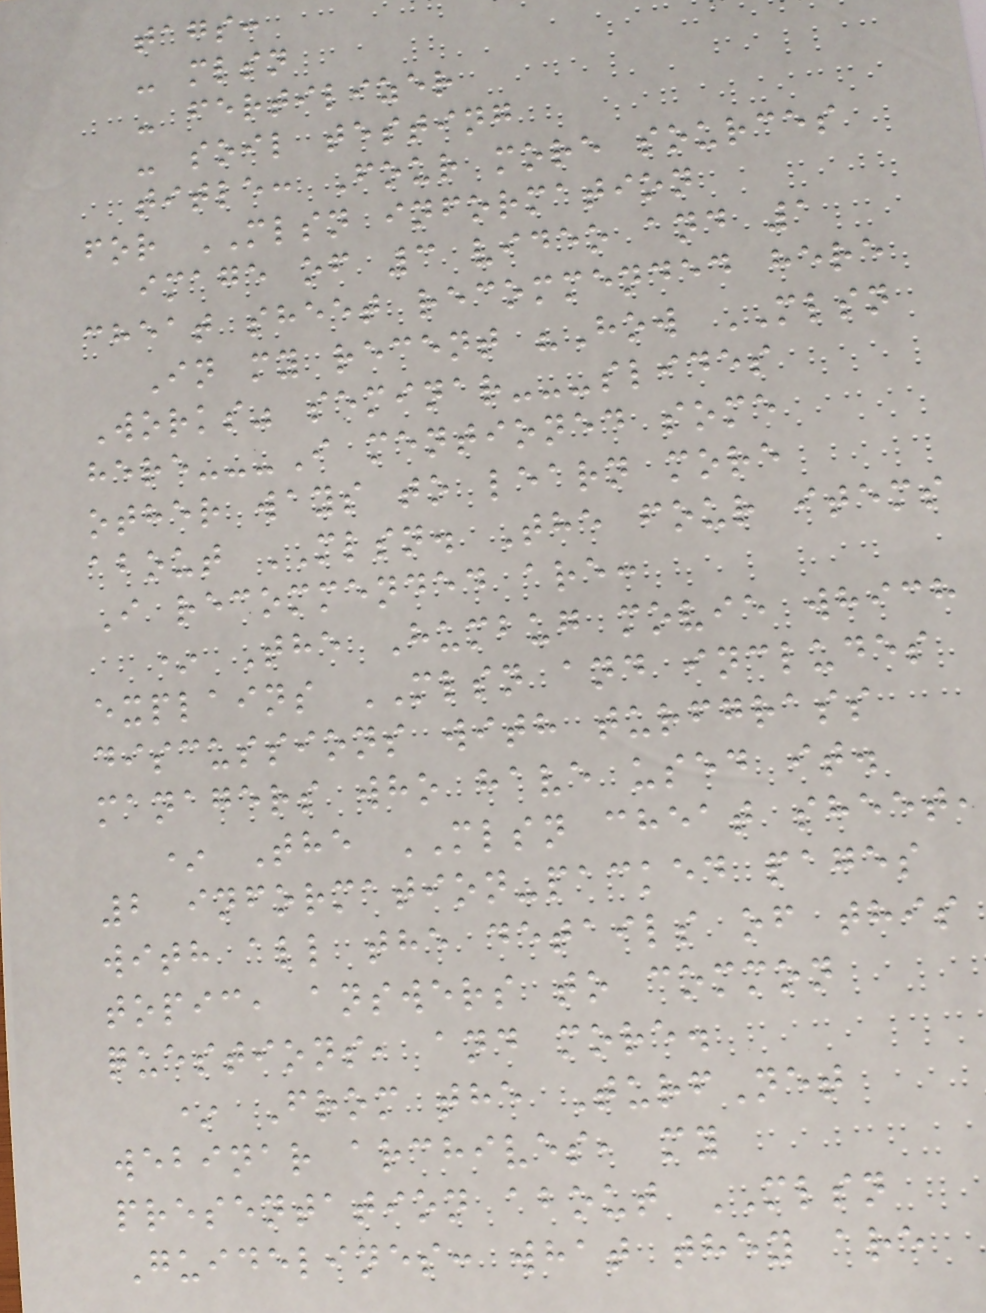tags:
- mlsn
- fertilizer
- soil testing
title: Four more sources
for MLSN information
image of 3 video and 1
cheat sheet recommended here
In my recent "How MLSN
Works" seminar---slides
here---I mentioned some
other ways to learn more
about MLSN. The four items
I recommended are:
* The Humbug movie which
explains MLSN and includes
discussions with turfgrass
managers who have used it.
* The MLSN cheat sheet,
2 information-packed pages
with all the details of this
topic, answers to common
questions, and more.
* From the TurfNet
webinar archives, my
presentation about MLSN
Guidelines: what they are
